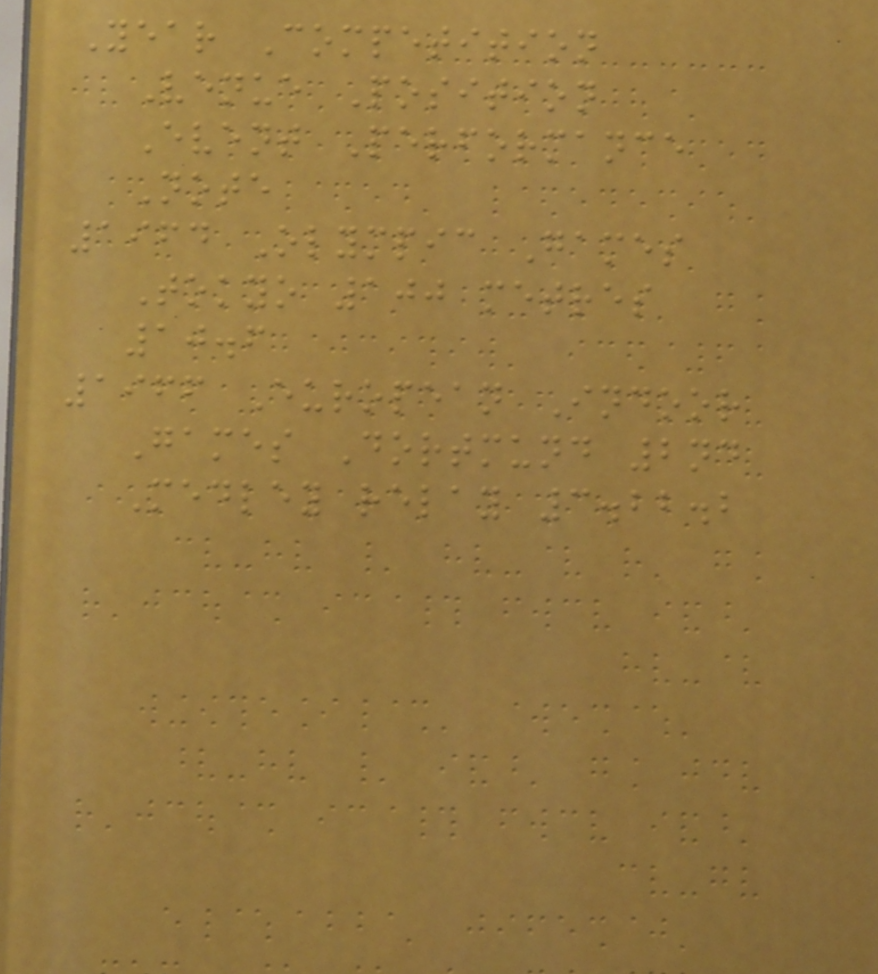Year Competition
Venue Position
Event Performance
Note
1964 Olympic Games
Tokyo 100 metres
10.6
1966 European Indoor
Games Dortmund 2nd
Medley relay 3.22.2
